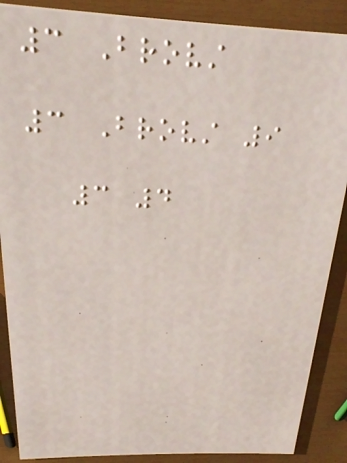3 Brovst
3 Brovst 9
3 4
